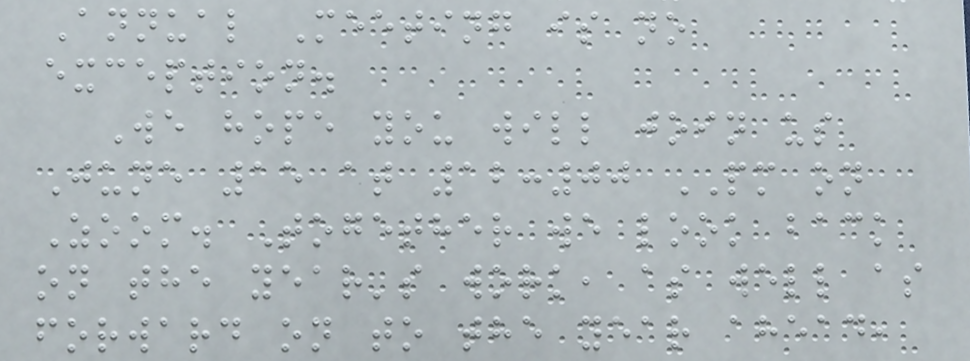Annual Meeting is no
exception.
We hope you will join us
June 15 at 12:00 PM on
Zoom. Together we look back
on the year's work, as well as
forward on to the year ahead,
